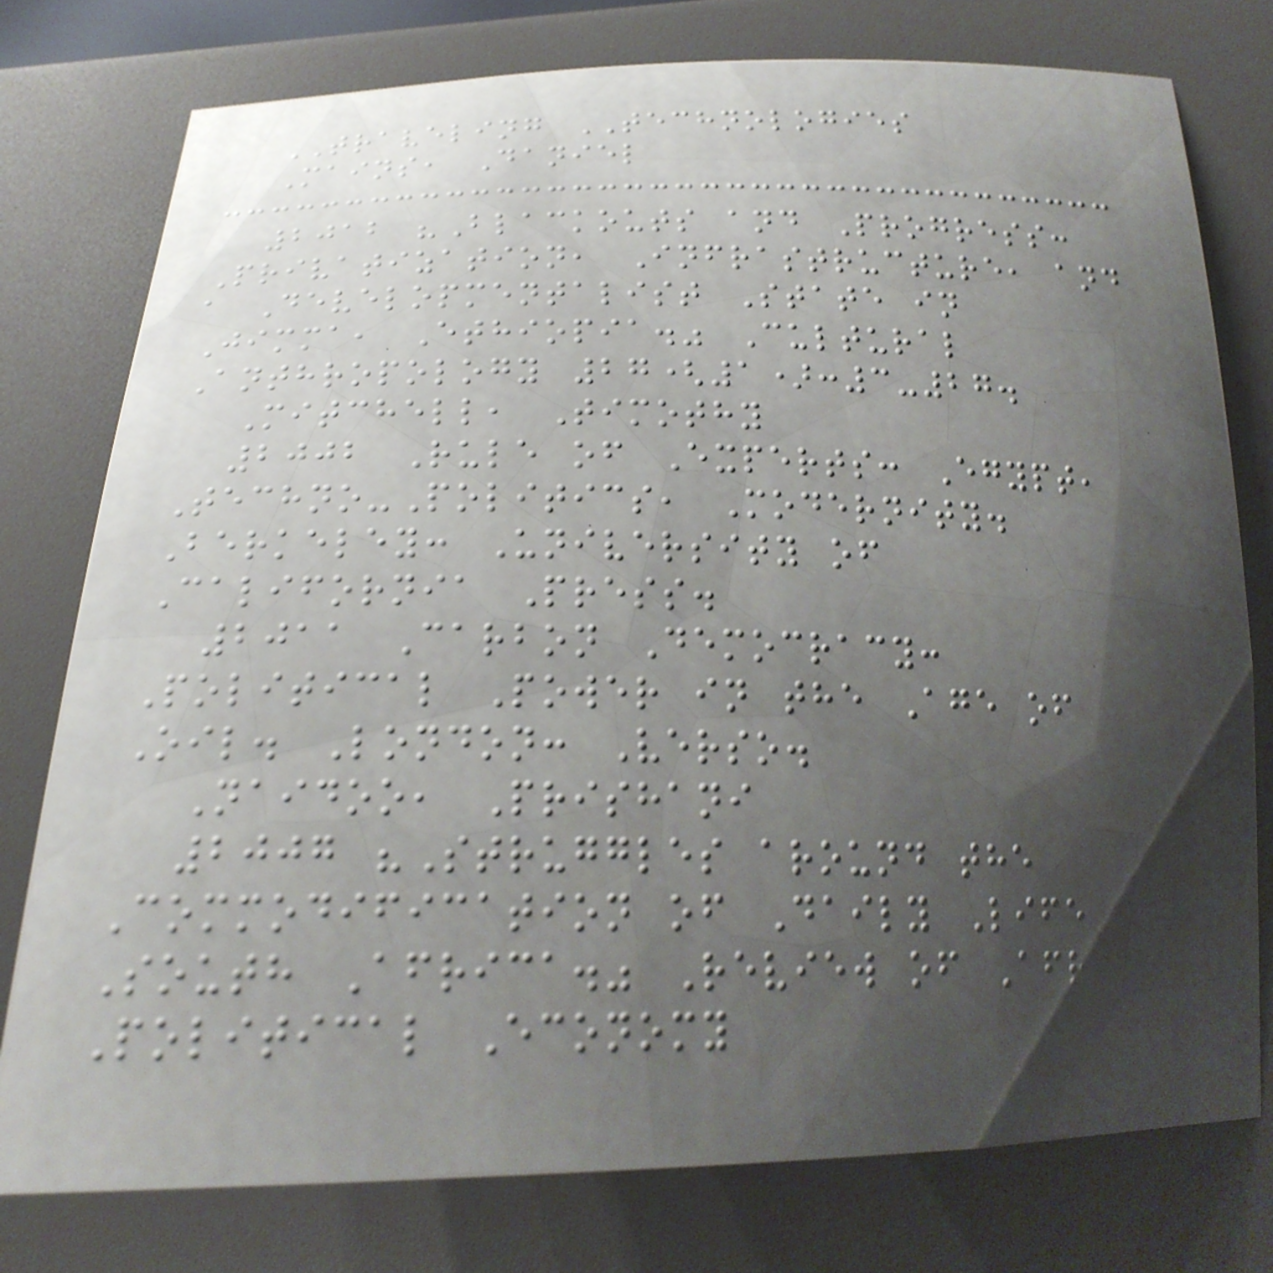TRAVELING TECHNOLOGIES
Mains, Daniel
2012 "Blackouts and Progress:
Privatization, Infrastructure, and
a Developmentalist State in
Jimma, Ethiopia." Cultural
Anthropology 27(1):3-27.
Mitchell, Timothy
2002 Rule of Experts: Egypt,
Techno-Politics, Modernity.
Berkeley: University of
California Press.
2011 Carbon Democracy:
Political Power in the Age of
Oil. London: Verso.
Naidoo, Prishani
2007 "Struggles around the
Commodification of Daily Life in
South Africa." Review of African
Political Economy
